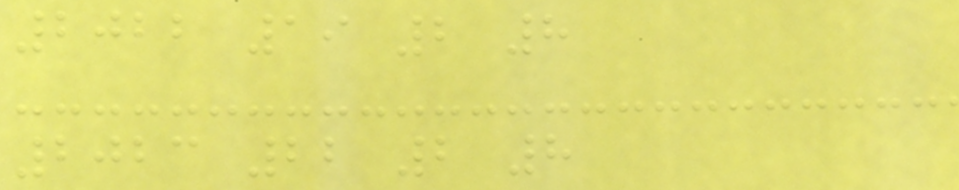2022 19 2 8
2023 22 2 8
